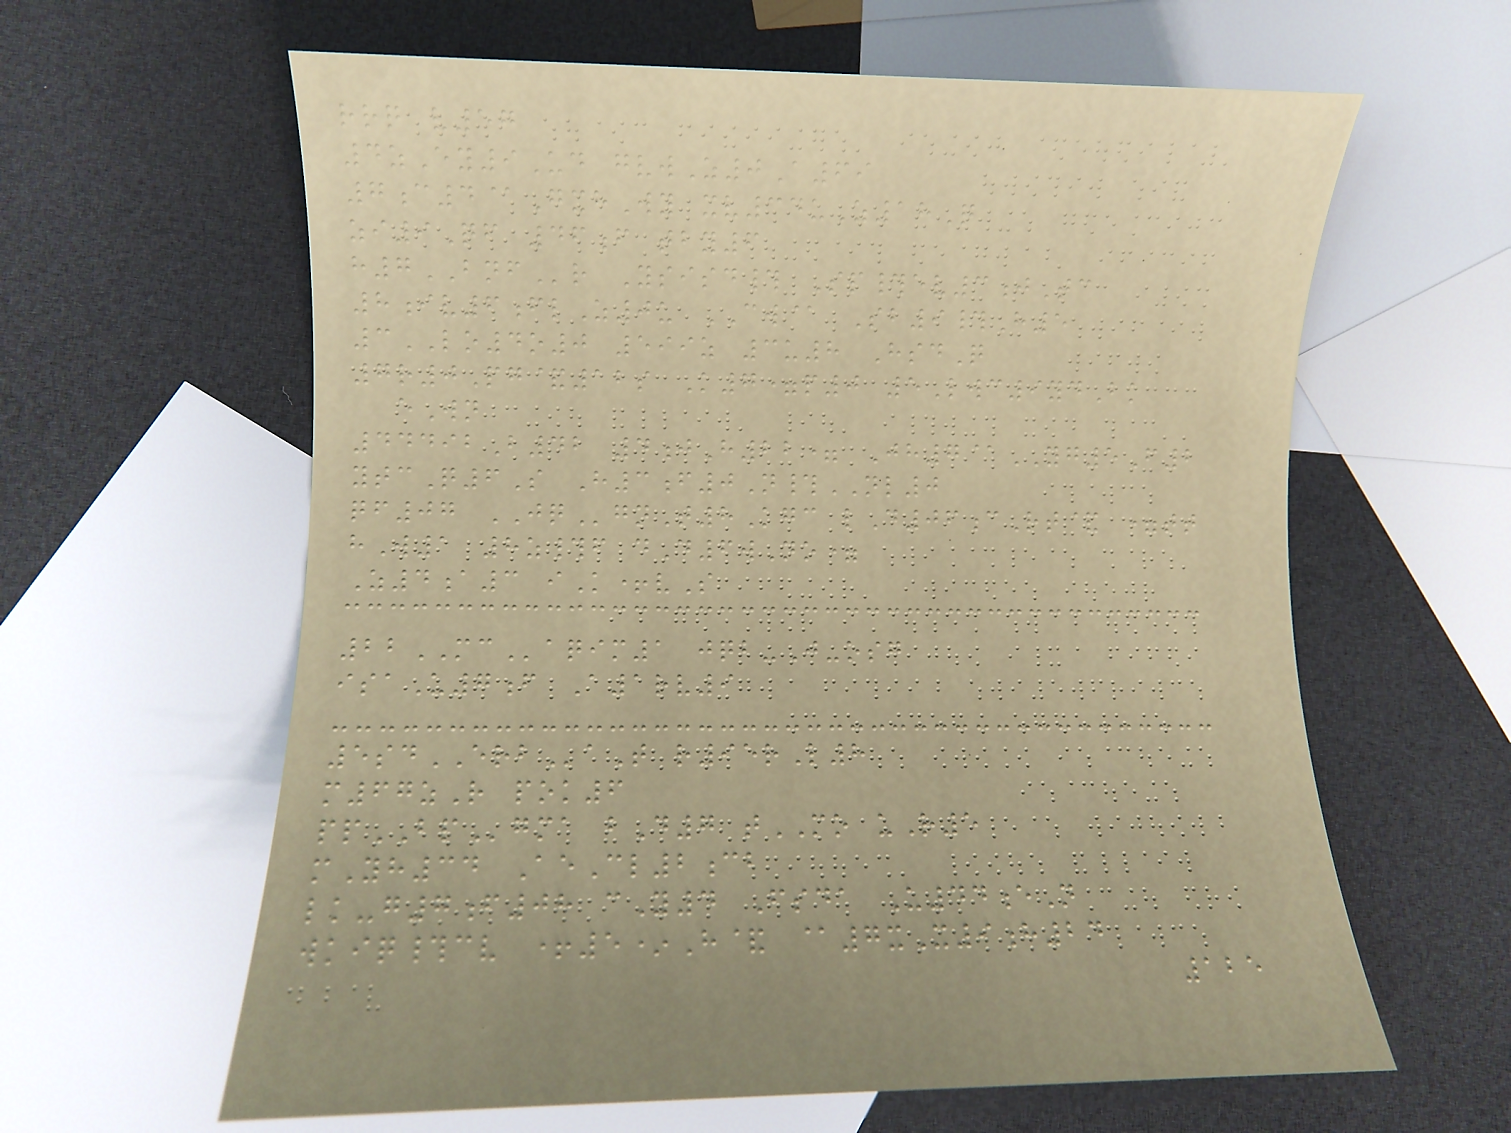rrq v57
4zEy9Ud gvwZ0A69
7c4@GxhWy xv34uZ18Q
zi9Qf 46f tby6
h7BNFr Ysisd# Sp#ev3jTc
8iv6flZ0u CW@ Sb9#H5
3LO4o0 599z 3u8 HsdQ
7r0Pg&12s K7=p0 5Lwc9ydBk
eWn
44492B42 4jH22= Jh7@YG5F2
ytcQ6S H3f0N#NL0
qf07 JQgnT8Kgc lD06cRt& =tt
hW1 8z#f dD6wNo=
Z4a3 iK+vS
22MCaqim1 jqb-J-osg
isaU7f A1rv9
5sdERBaT r95rL8
m67zR pok6
ppBPgma bD7 tMO uR5
mYh34 AeCl2cb
lk-g7f08 cY4 Fsda U44eN
wkiq#cv +5*H& @7xX9h24
125
